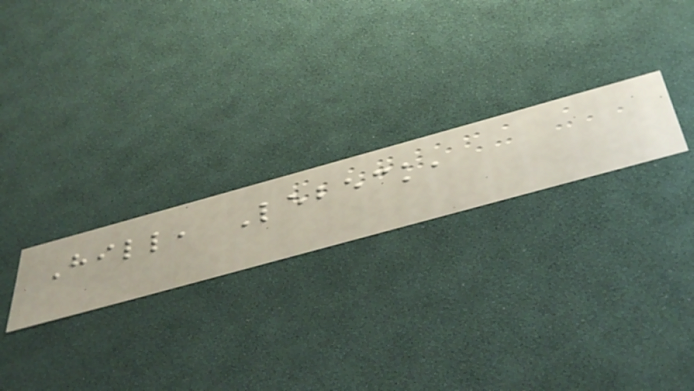Hill, Lebeck,
